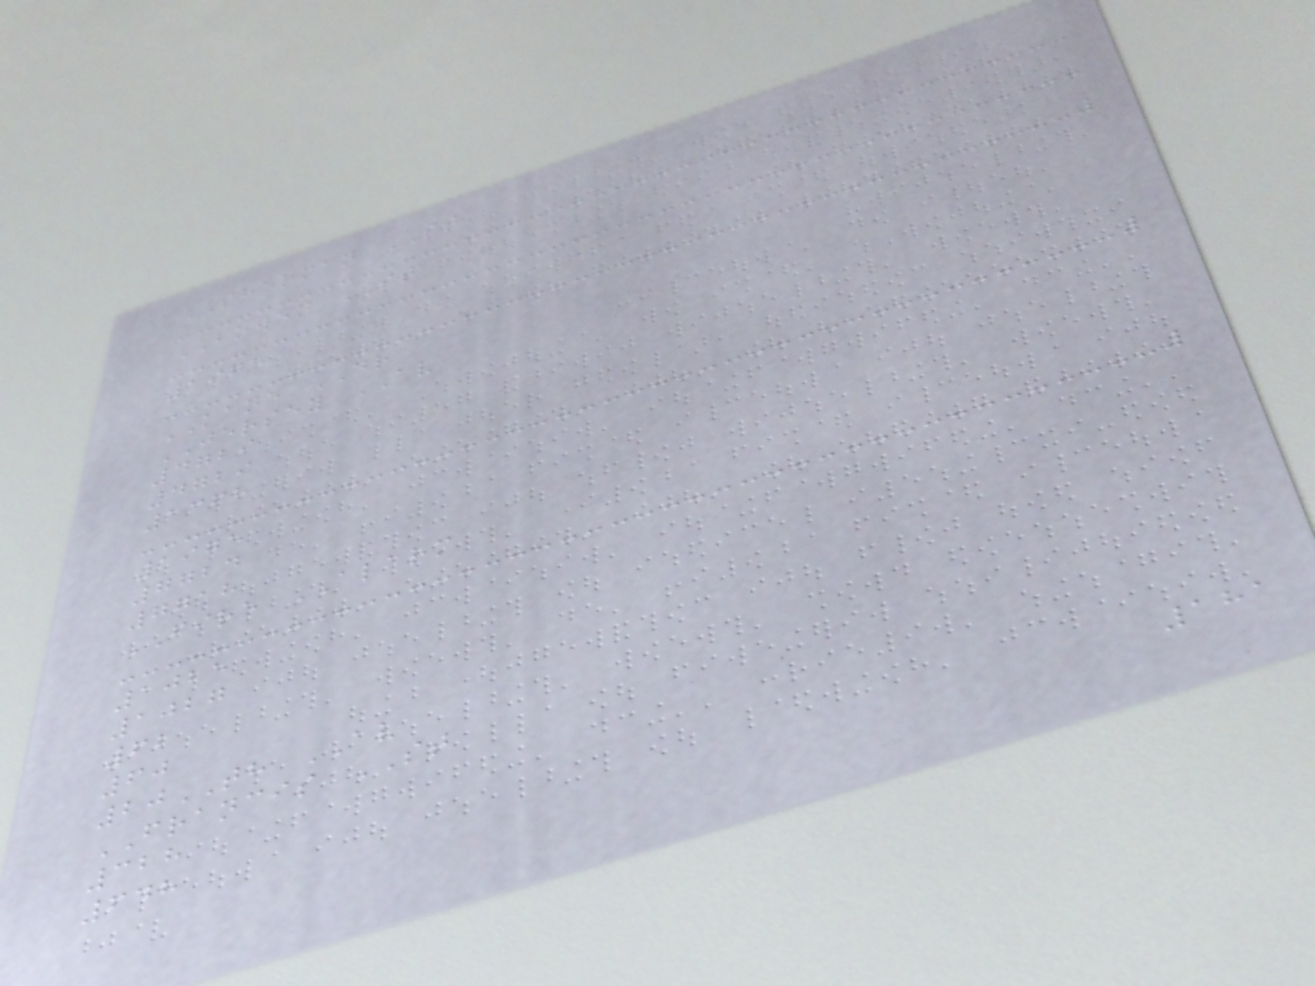SHERMAN ST
BOWEN ST
1975
KANE DR
JERSEY AV
4729
4729
1368
1975
7724
7718
FIRE ALARM
1025
1027
62
60
20TH AV
FRANCIS ST
328
648
181
